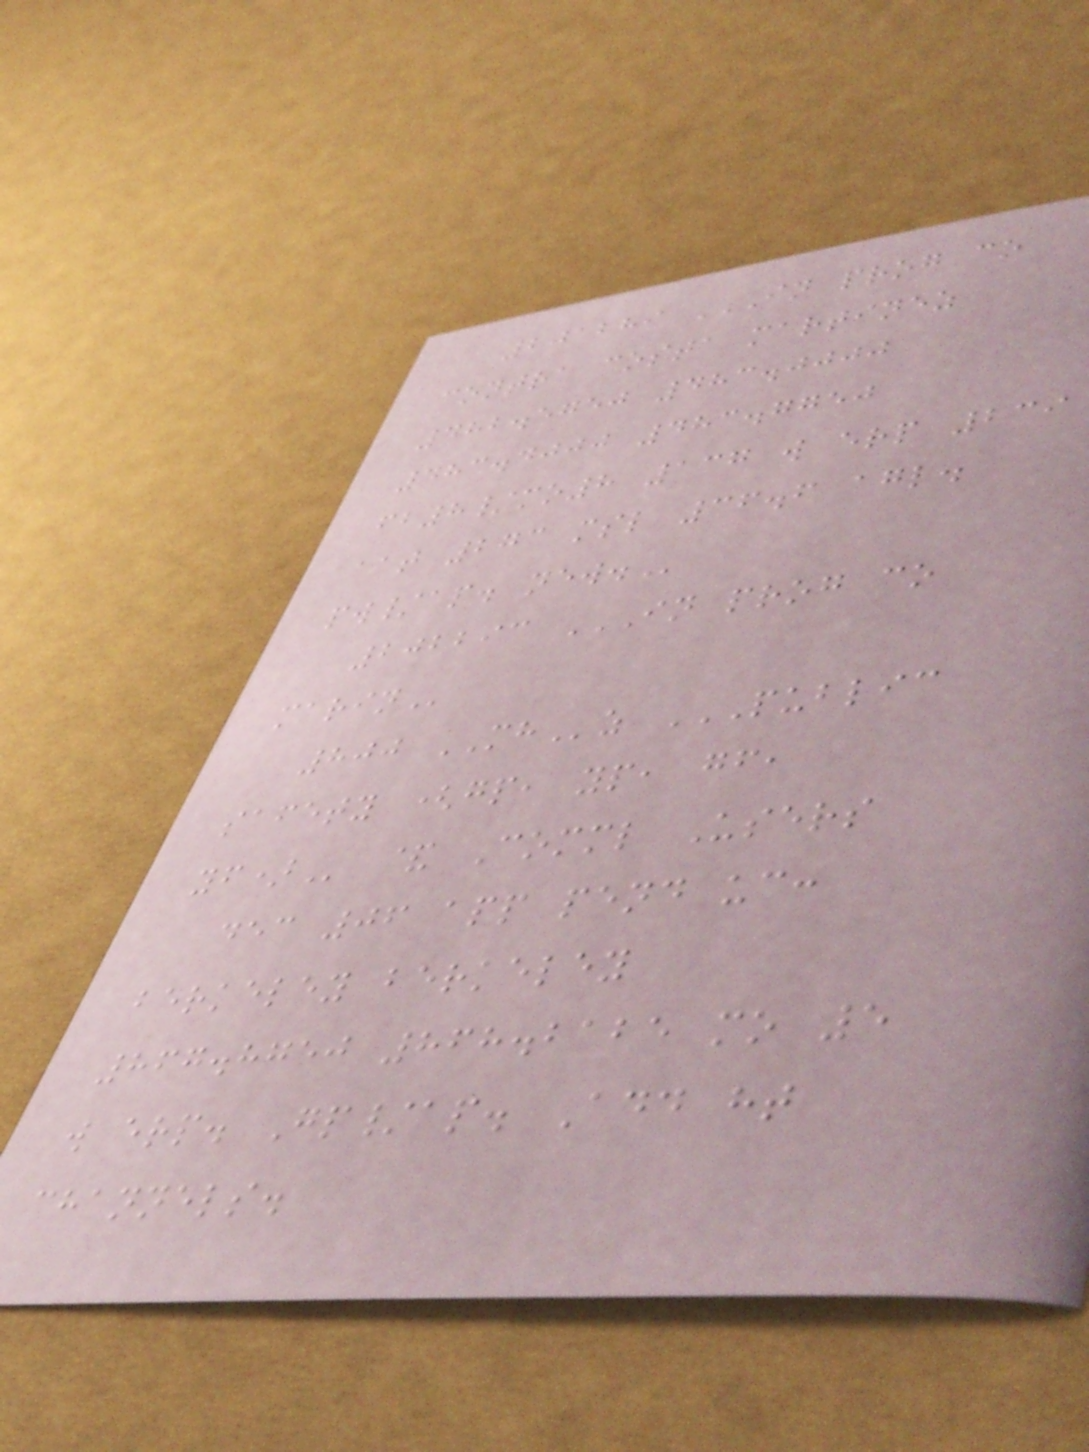201289 IN PROG CO
CONTRA COSTA MARTINEZ
482.5750 483.0000
483.4000 483.7750
FB8/MO8 137 W ERP 239
AAT 273 MSL 36.6 AGL.
PW/AP. NEW.
202293 IN PROG CO
MARIN
800 MHz PUBLIC
SAFETY (GP, YP, GF,
YF) & Comml Users
dec 06 app pend uc:
berkeley berkeley
867.8750 868.2125 mo 5
w erp. Gp/ap. Add ht
channels.
